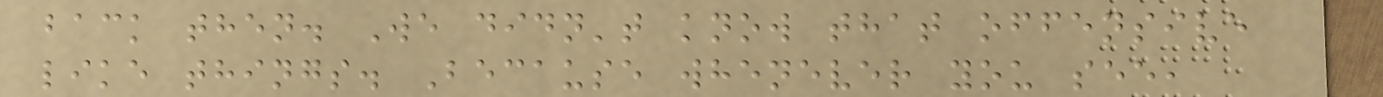back then. We didn't know that offensive
like things. Because whenever you see,
